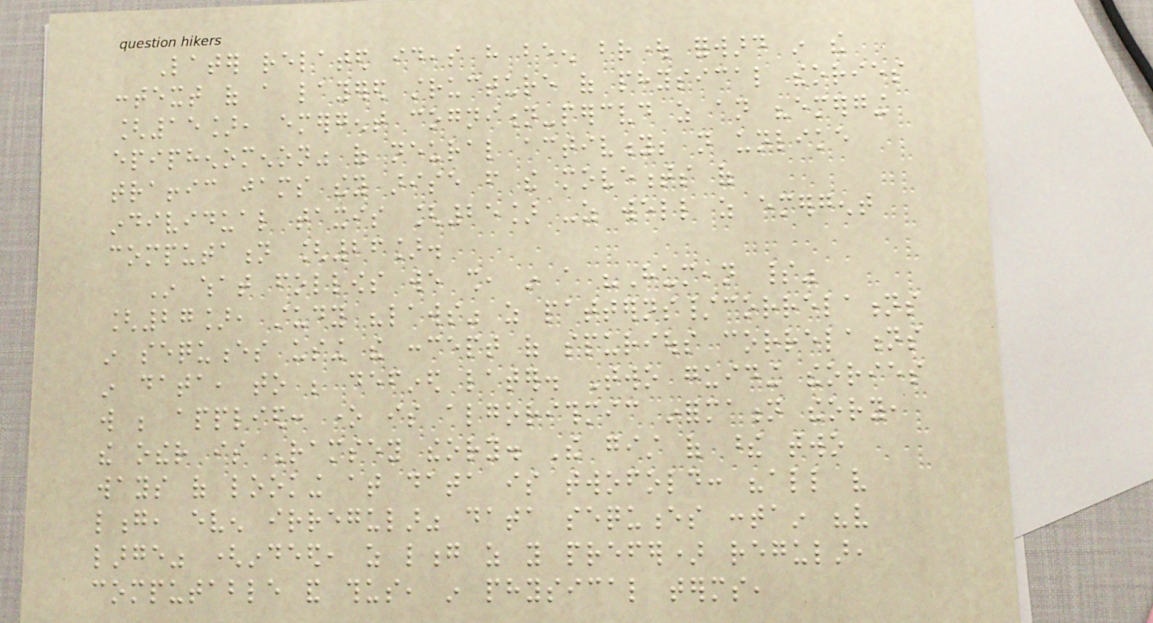Later related ideas have been brought forward in the
context of a layered structure of physical theories
[15], emergent cognition-perceived as an "emerging
epiphenomenon" of neural activity; not unlike
traffic jams they arise from the movements of
individual taxis [25] -as well as emergent
computation [26].
In what follows we shall, in a "Humean spirit"
[27], study "laws" as patterns/correlations
in sequences using the concept of spurious correlations
in data, to be defined later. Two guiding theories
will be applied: one is algorithmic information theory,
the other is Ramsey theory. The gist of these two
ways of looking at data is twofold: "all very
long, even irregular" data sequences contain "very
large" (indeed, as long as you prefer) regular,
computable and thus, in physical terms,
